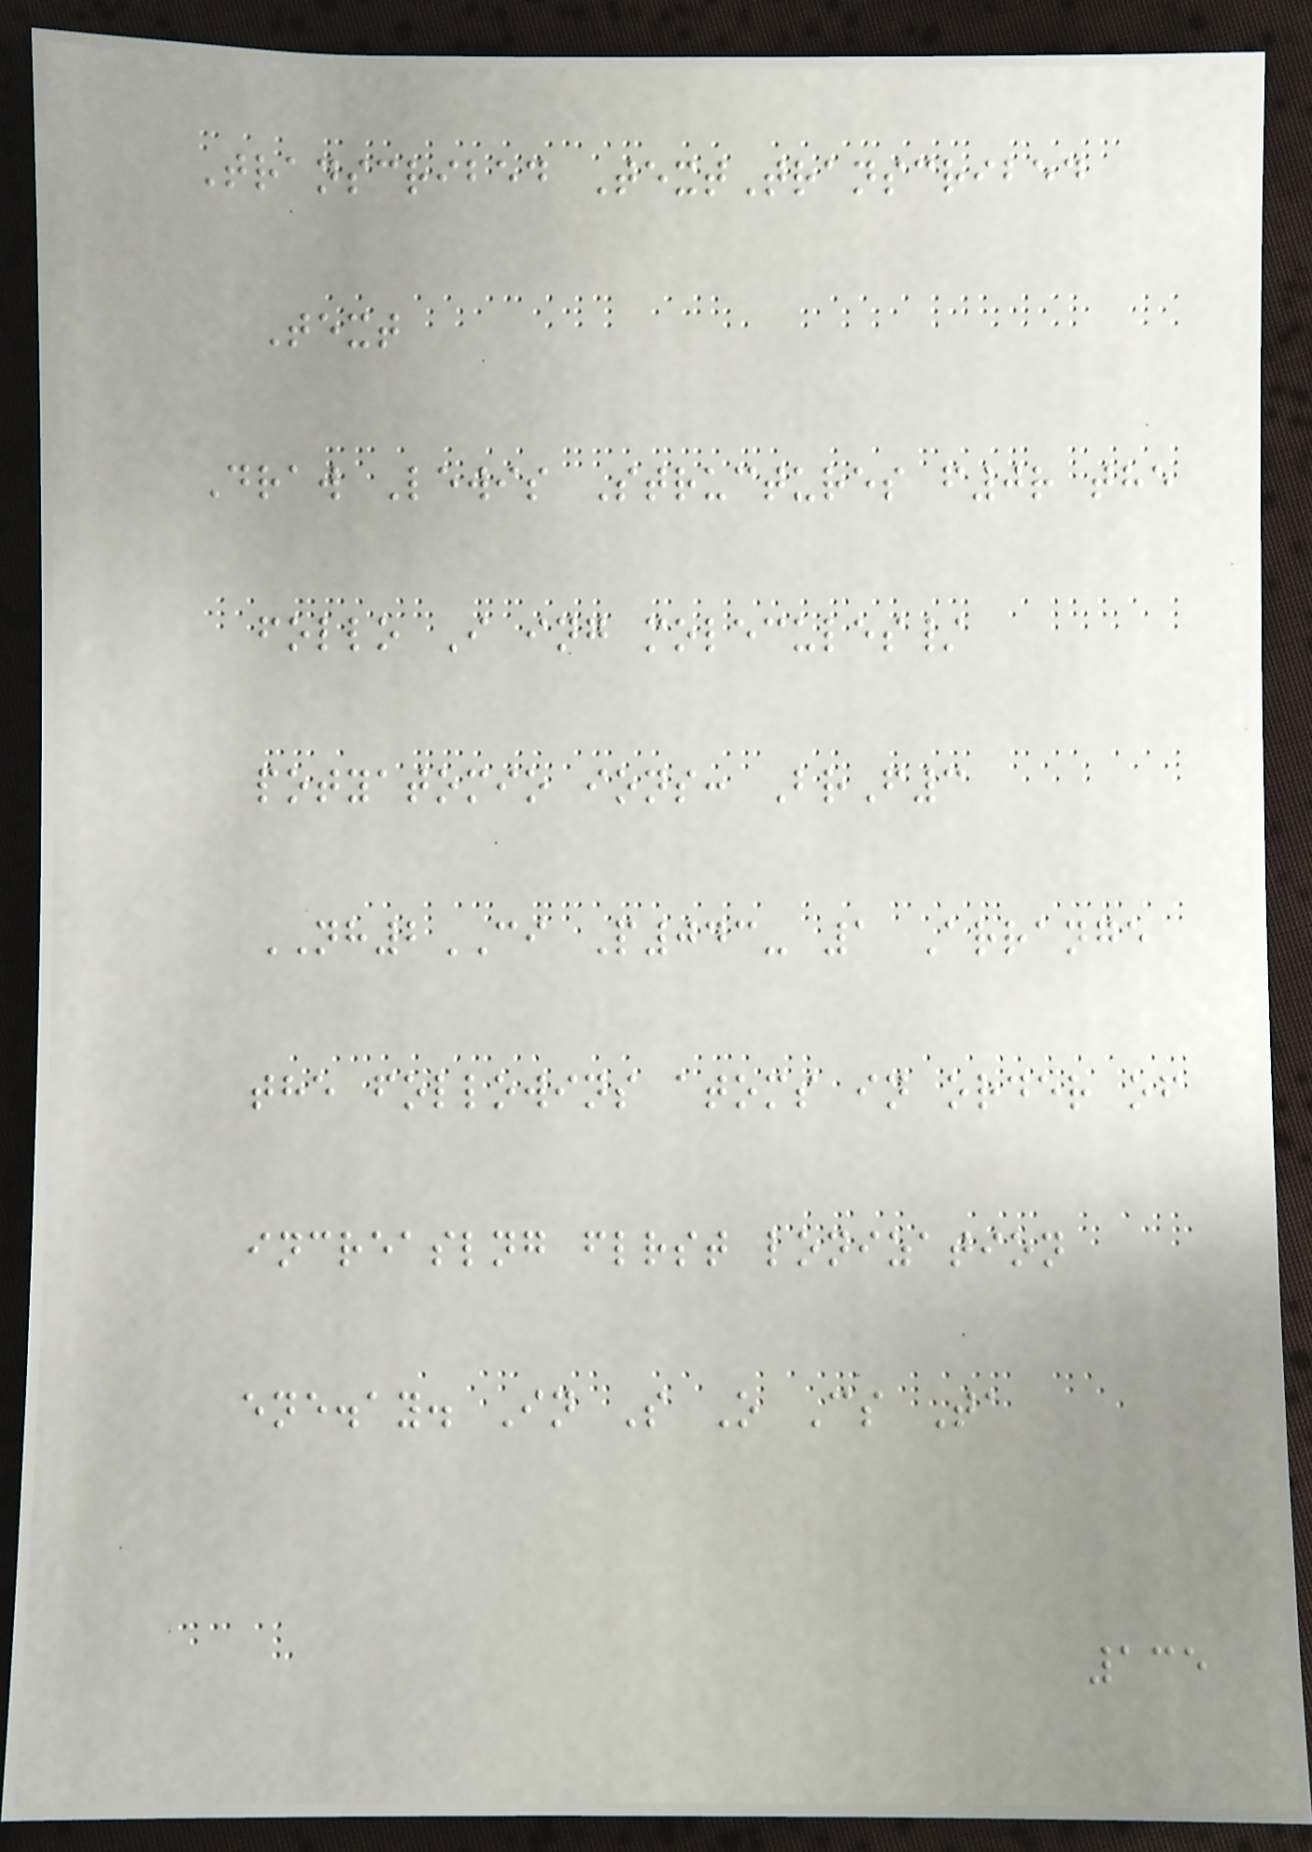Transcribed TextTranscribed
Text
Draw Lewis Structures f0r the
follo I ing molecules/
potyatomio ions: BrF3
NH2CI P043- 1 Arrange
the followins atoms in order of
increaslng flrst lonization
ene.ay. In S O Cs Ta
135
